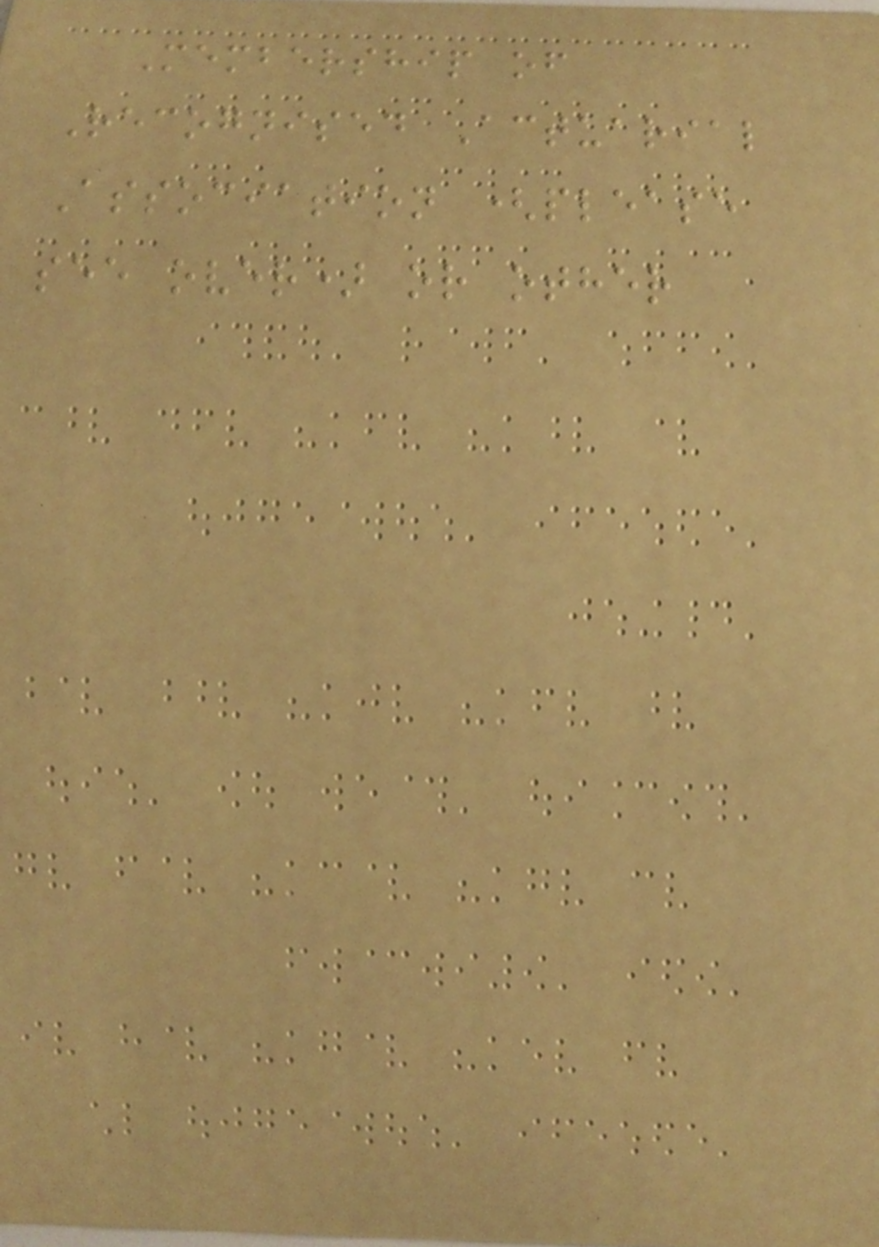Membership of
Recognised Actuarial
Association (please
see over) or other
